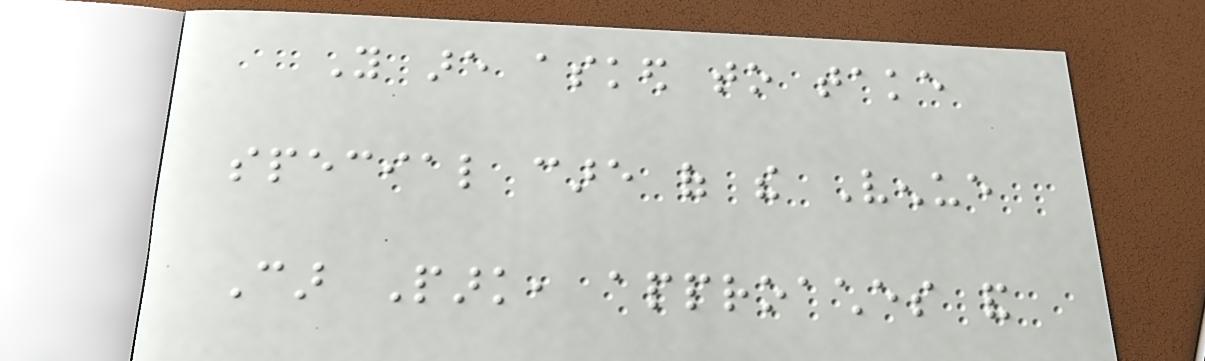You are asked to take
special care of the Venue
Car Park, approaches and
